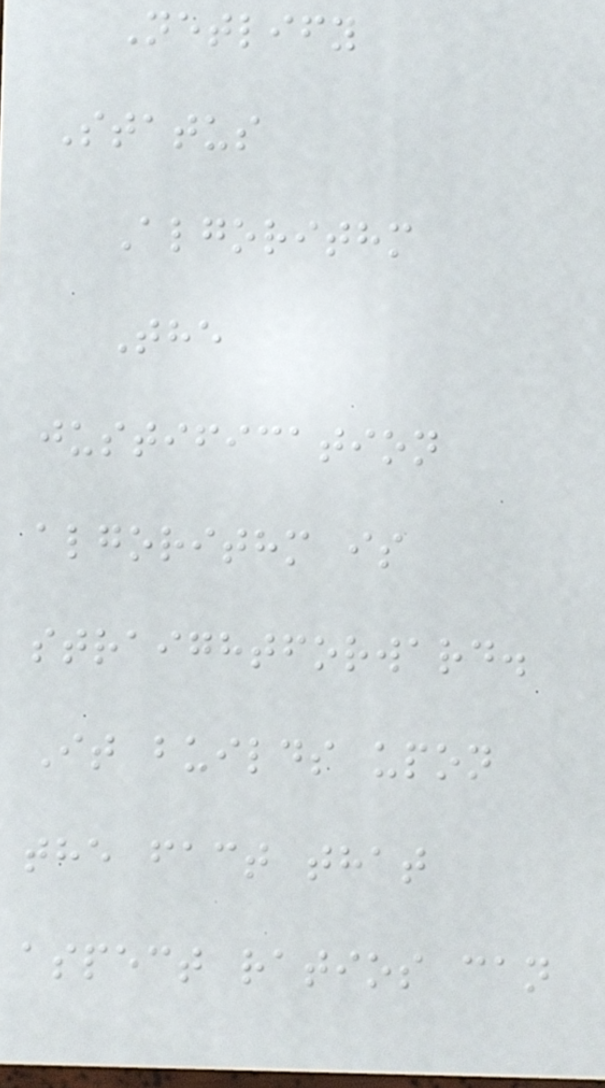Netlify
Status
Algorithm
The
justification
algorithm is
straightforward.
It builds upon
the fact that
aspect ratios can
